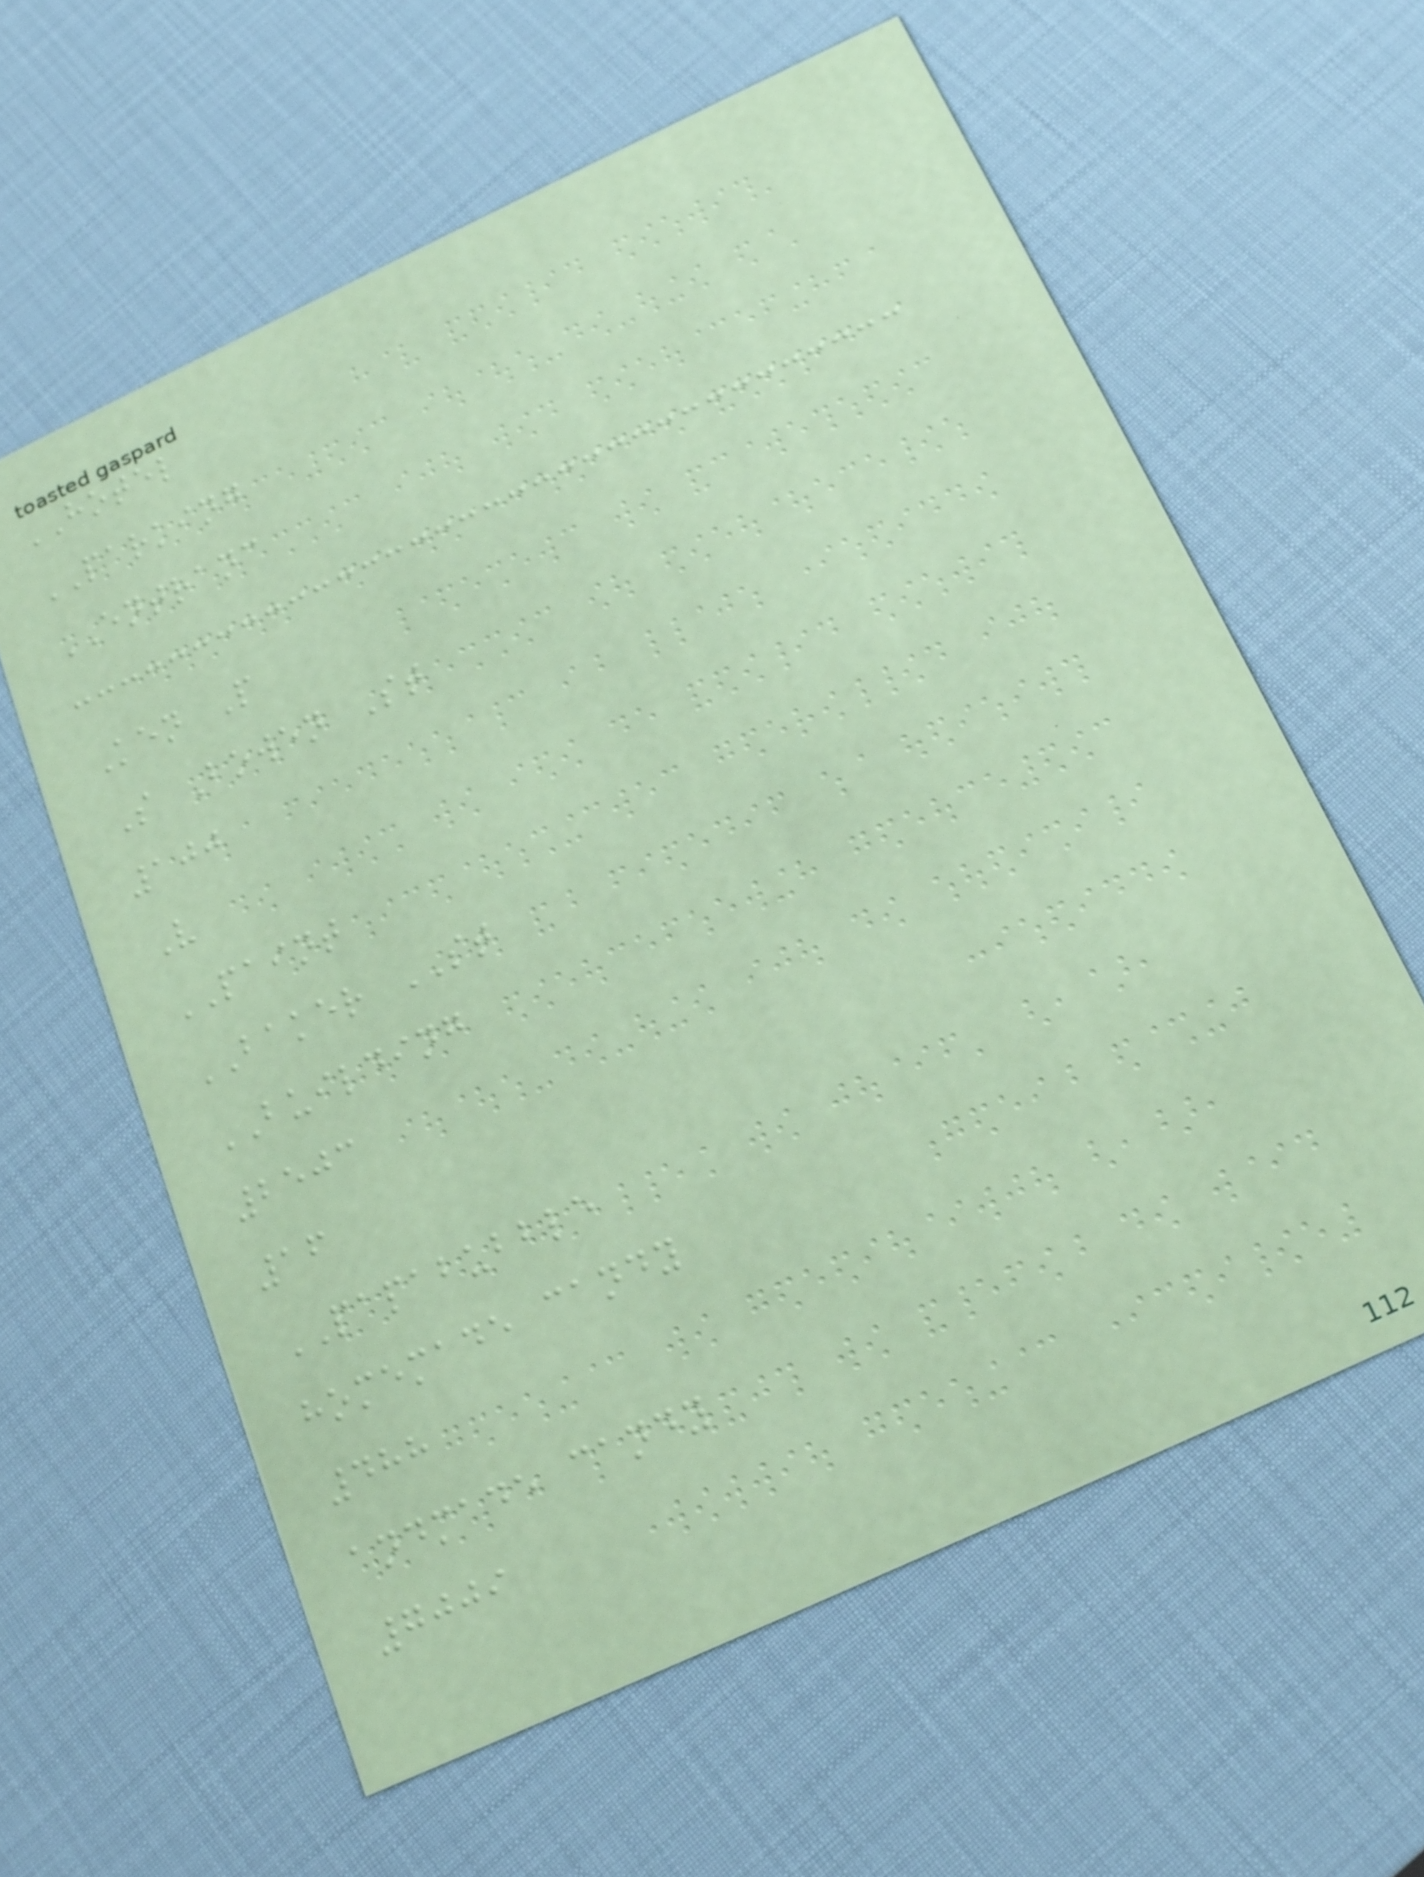HOTEL
PARKING
ENTRANC
Ken P
S Bowen St
100
V
PAINT
BAKER ST
BUILDING
2503
16
PAPABUBBLE
homemade candy
488
andmade candy
7009
